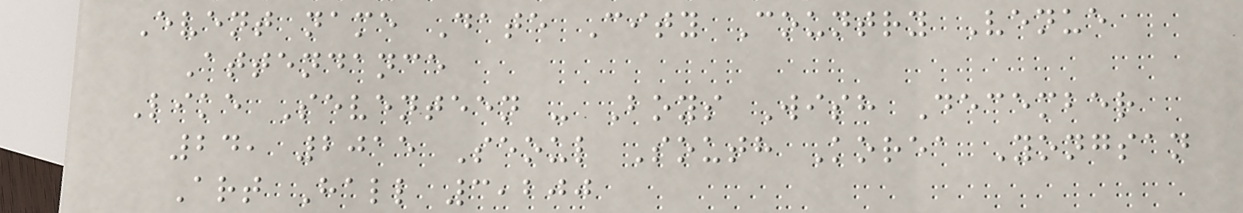Event name Date City Country Venue
Attendance
Like Seventeen - Boys Wish December
24, 2015 Seoul South Korea Yongsan
Art Hall 3,200
